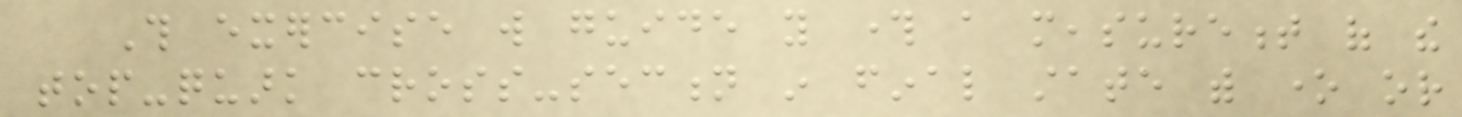This exercise will guide you through a measurement of the
top-quark cross-section in final state with one or
